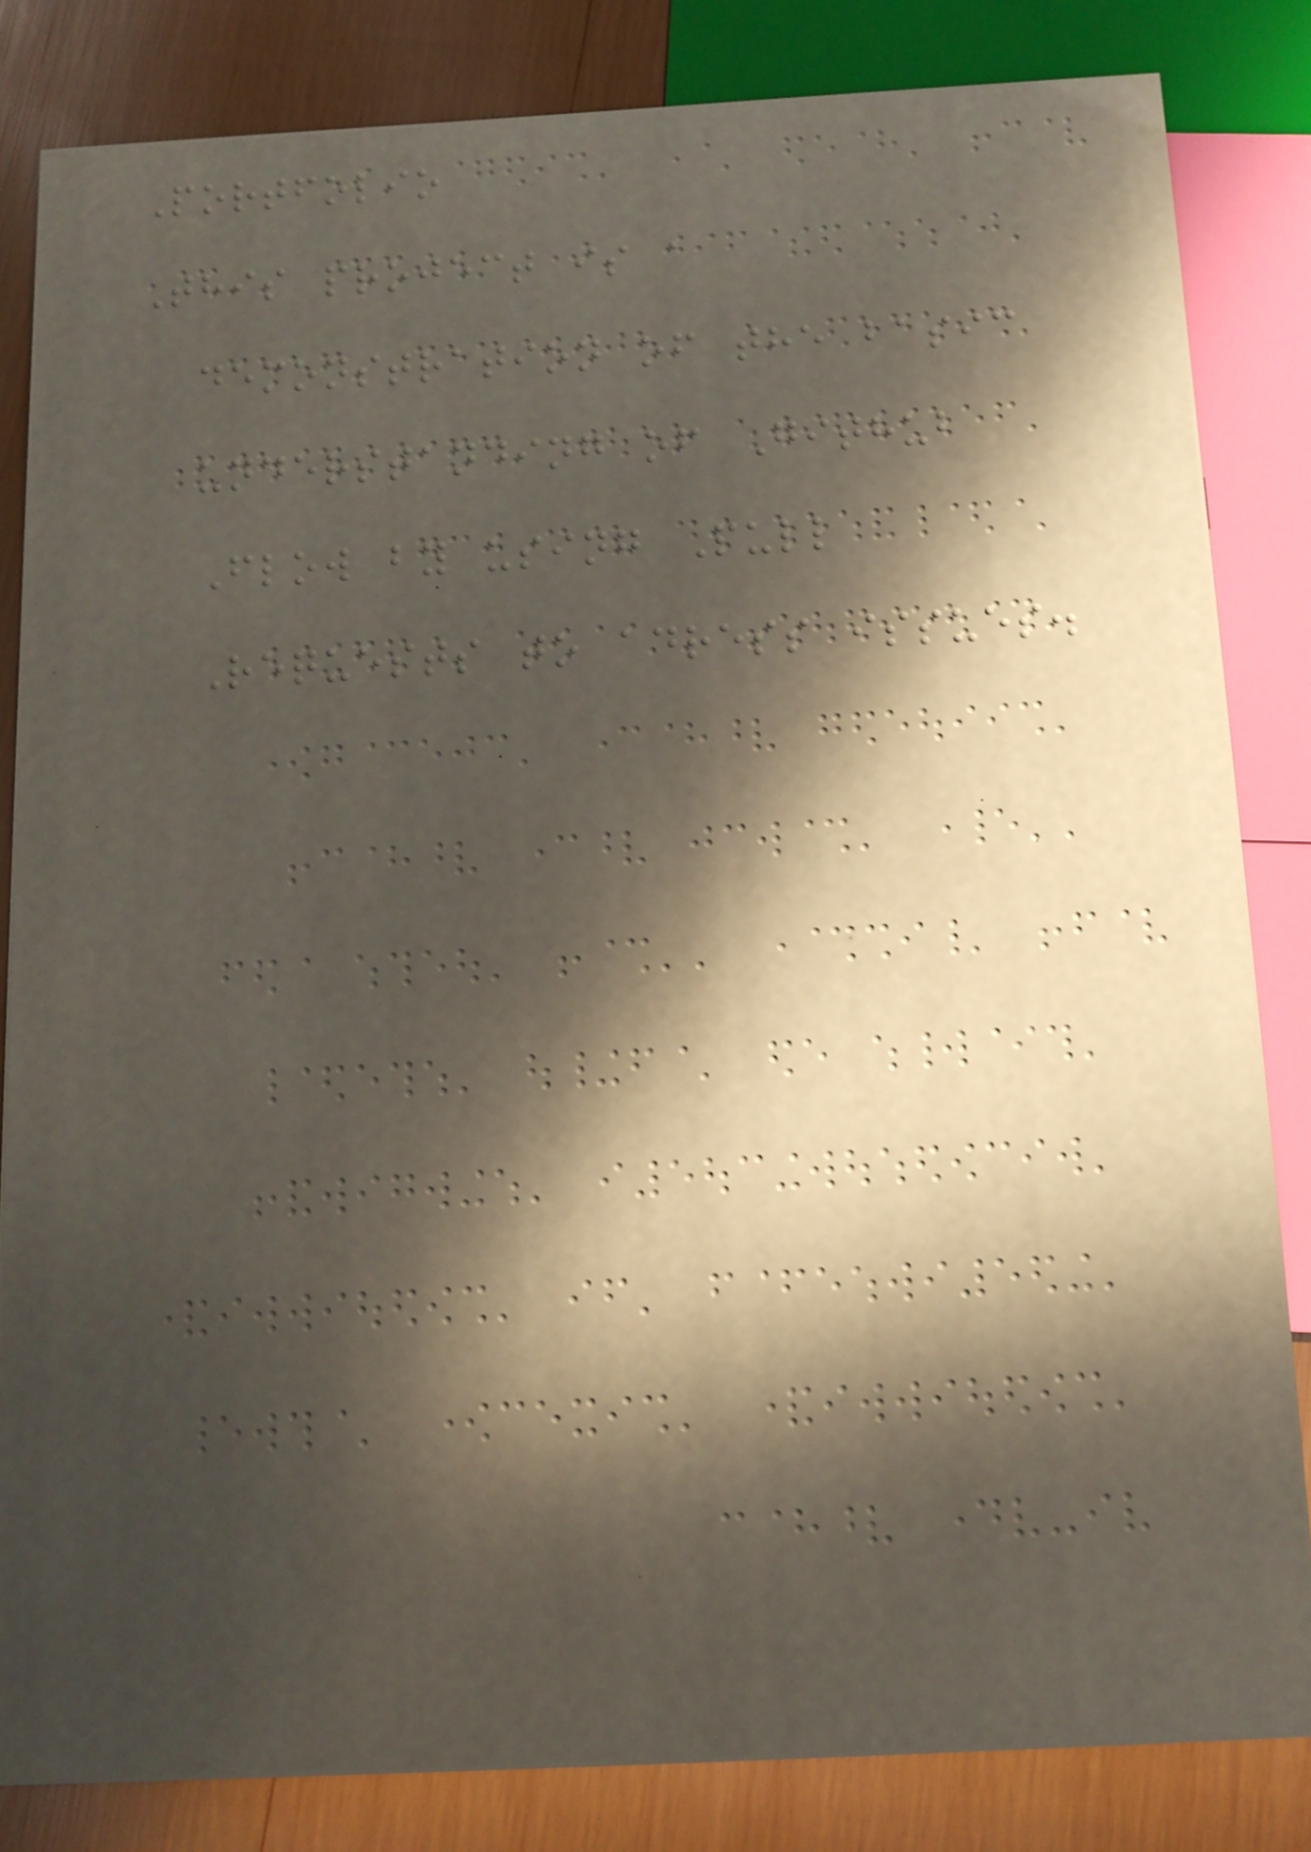Portfolio
This project is a
demonstration of the basic
understanding of Github
Flow by using Pull
Requests to adress issues.
